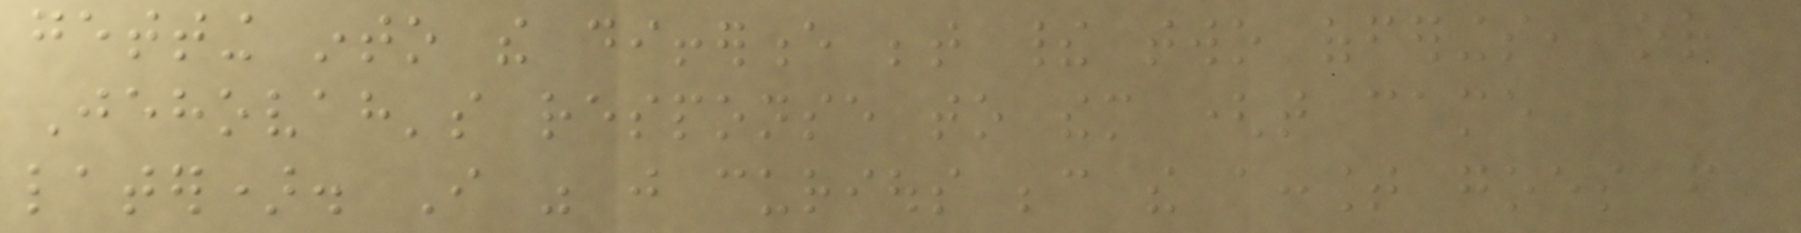getting into the difference between their two offerings, or
Jehovah's response to them (that came
later). I was just curious because the account goes from
